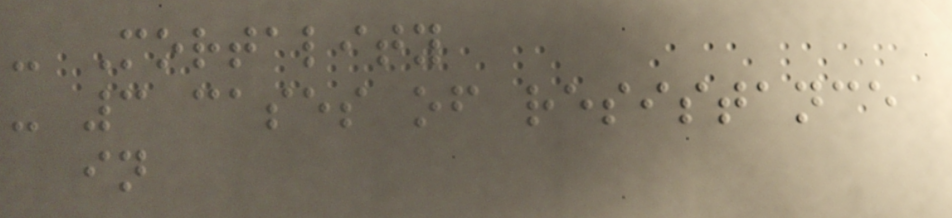- Mortality
- 3 cases of resistance
in
